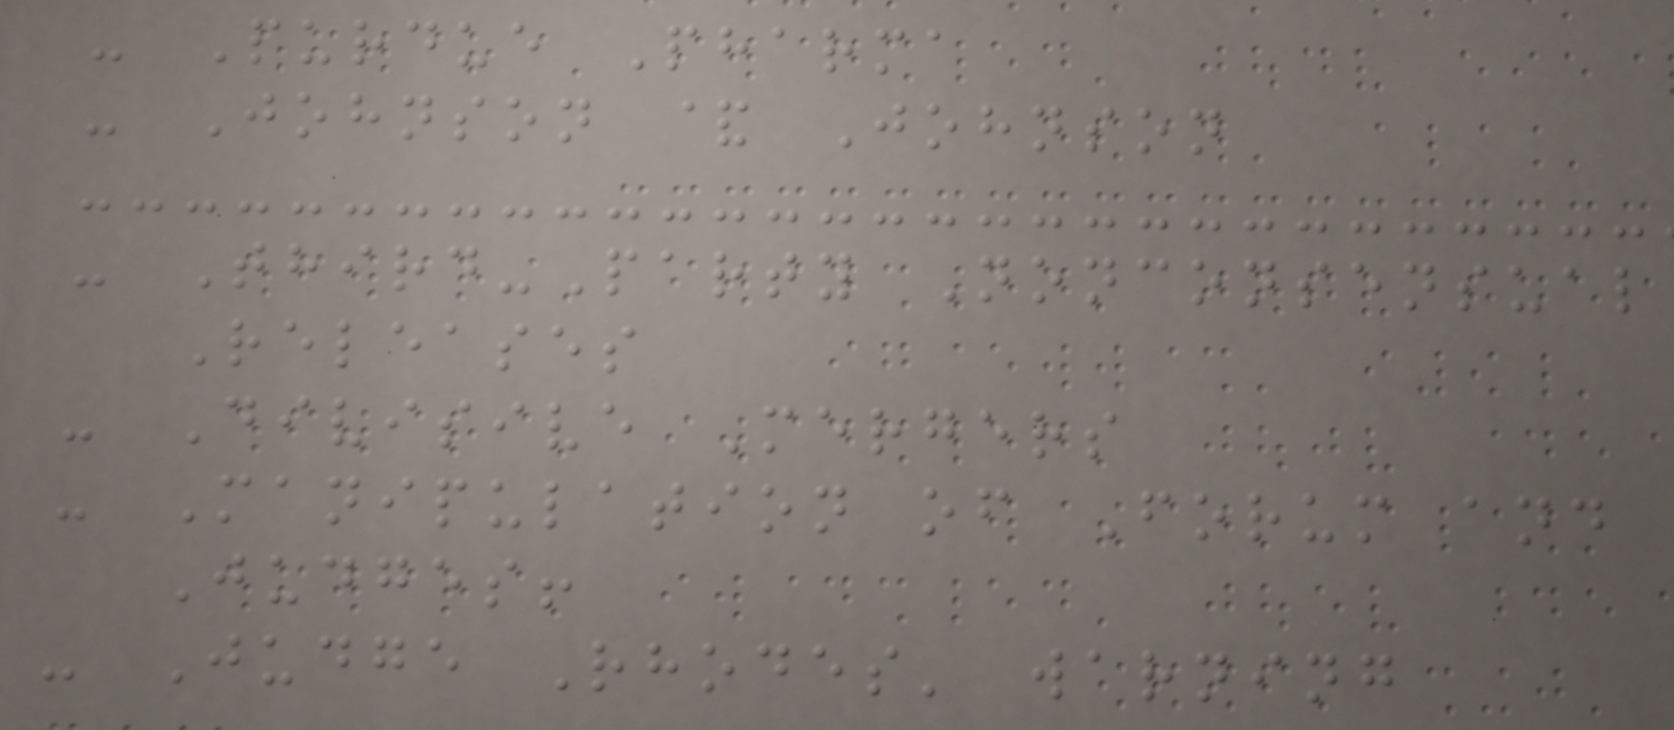- Purdue Pharma
- Johnson & Johnson
- Third-Party Nonconsensual
Releases
- Divisive Mergers
- Manipulation of Forum and
Judges!
- Judge Rhodes' warning
